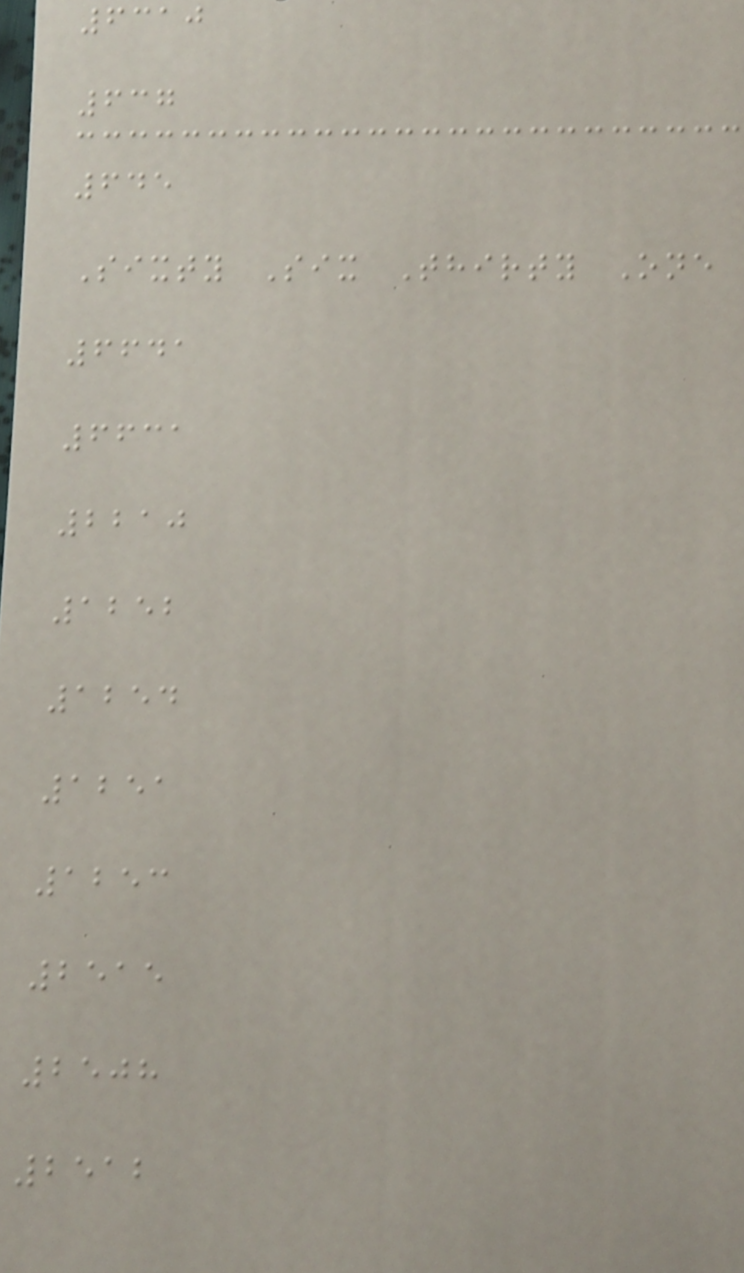6310
637
645
Sixty Six Thirty One
6641
6631
2210
1252
1254
1251
1253
2515
2508
2512
